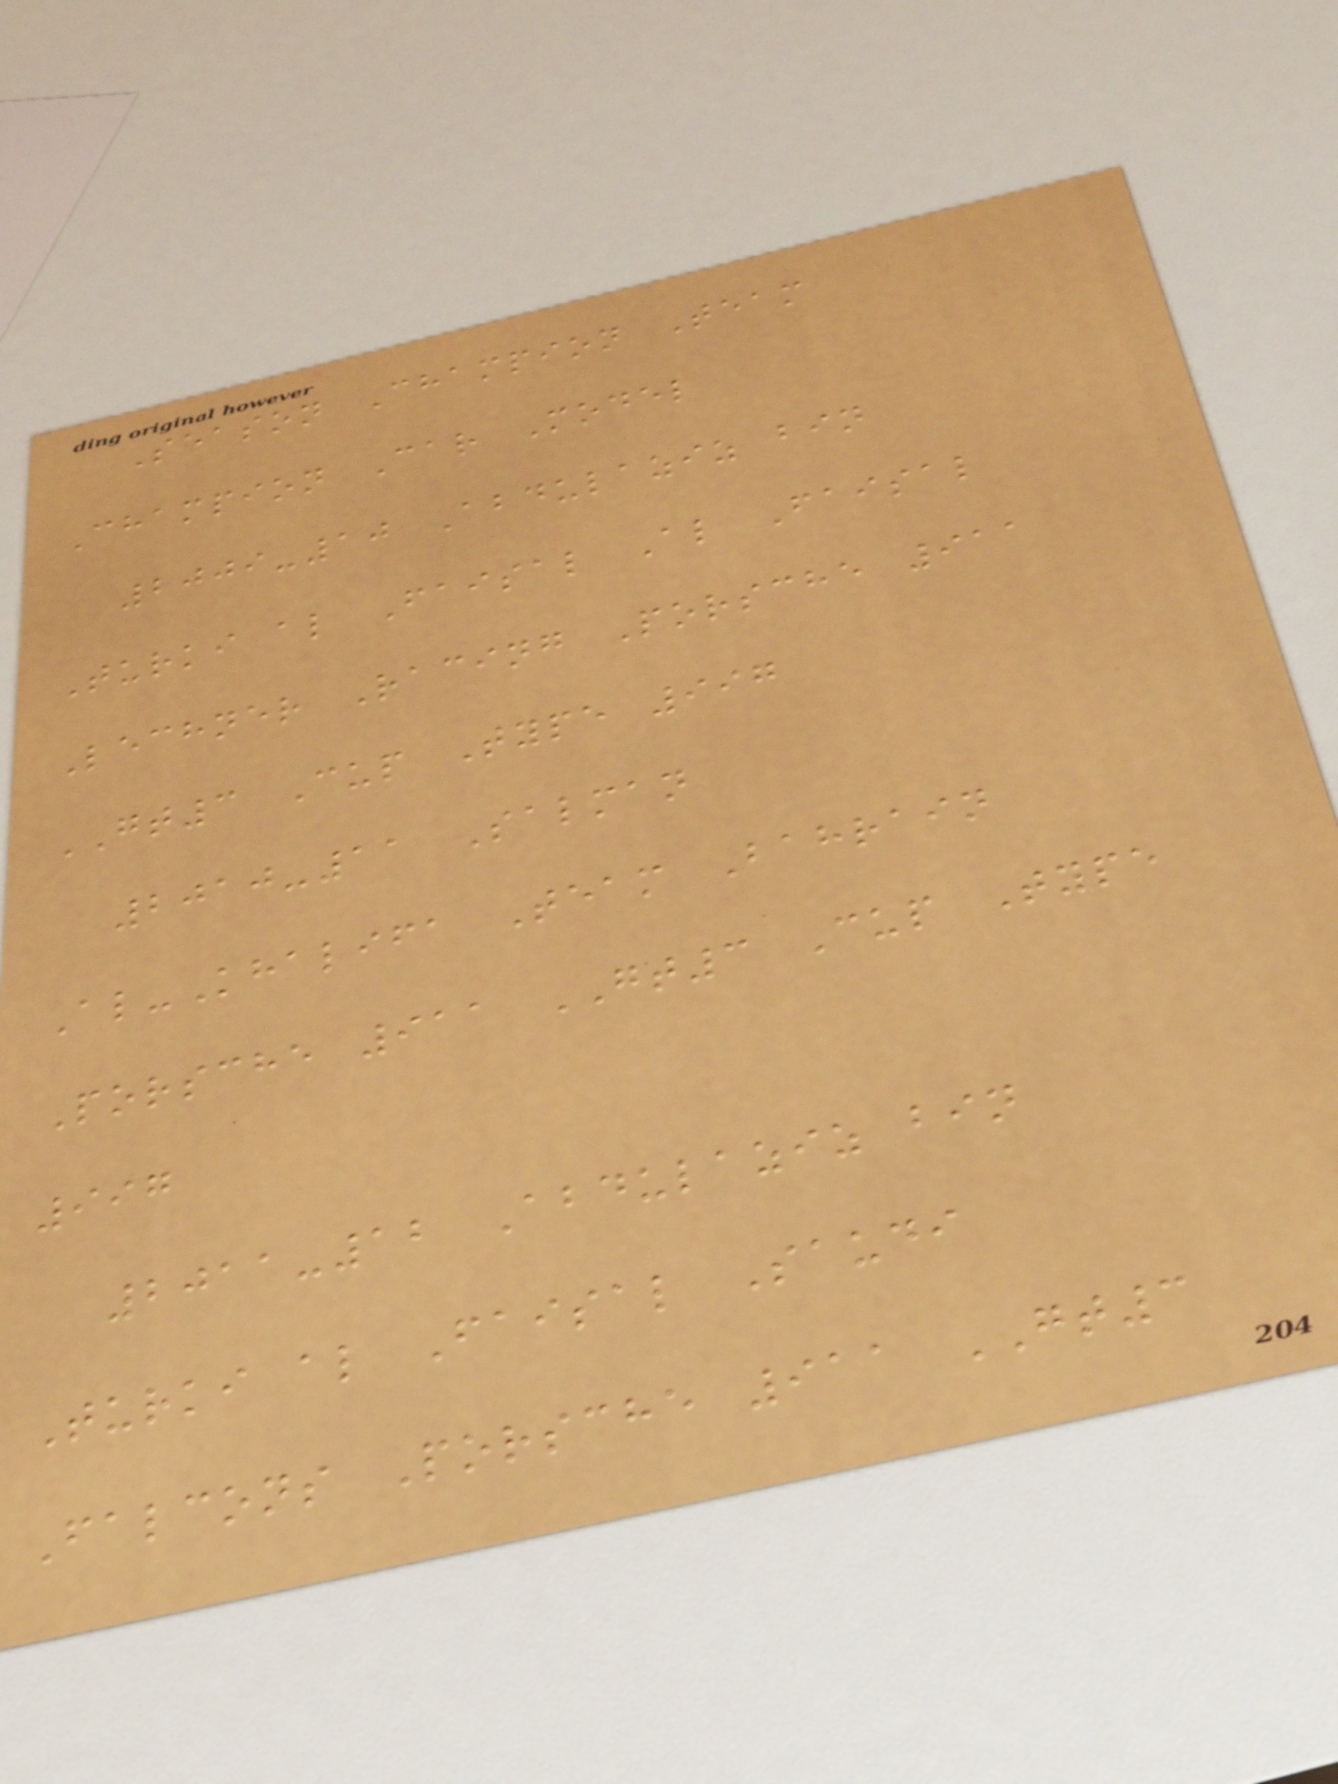Season Champion Team
Champion Car Model
2009-10 Abdulaziz bin
Turki al Faisal Al Faisal
Lechner Racing Porsche 911
GT3 Cup Type 997
2010-11 Salman
Al-Khalifa Team Bahrain
Porsche 911 GT3 Cup Type
997
2011-12 Abdulaziz bin
Turki al Faisal Saudi
Falcons Porsche 911 GT3
